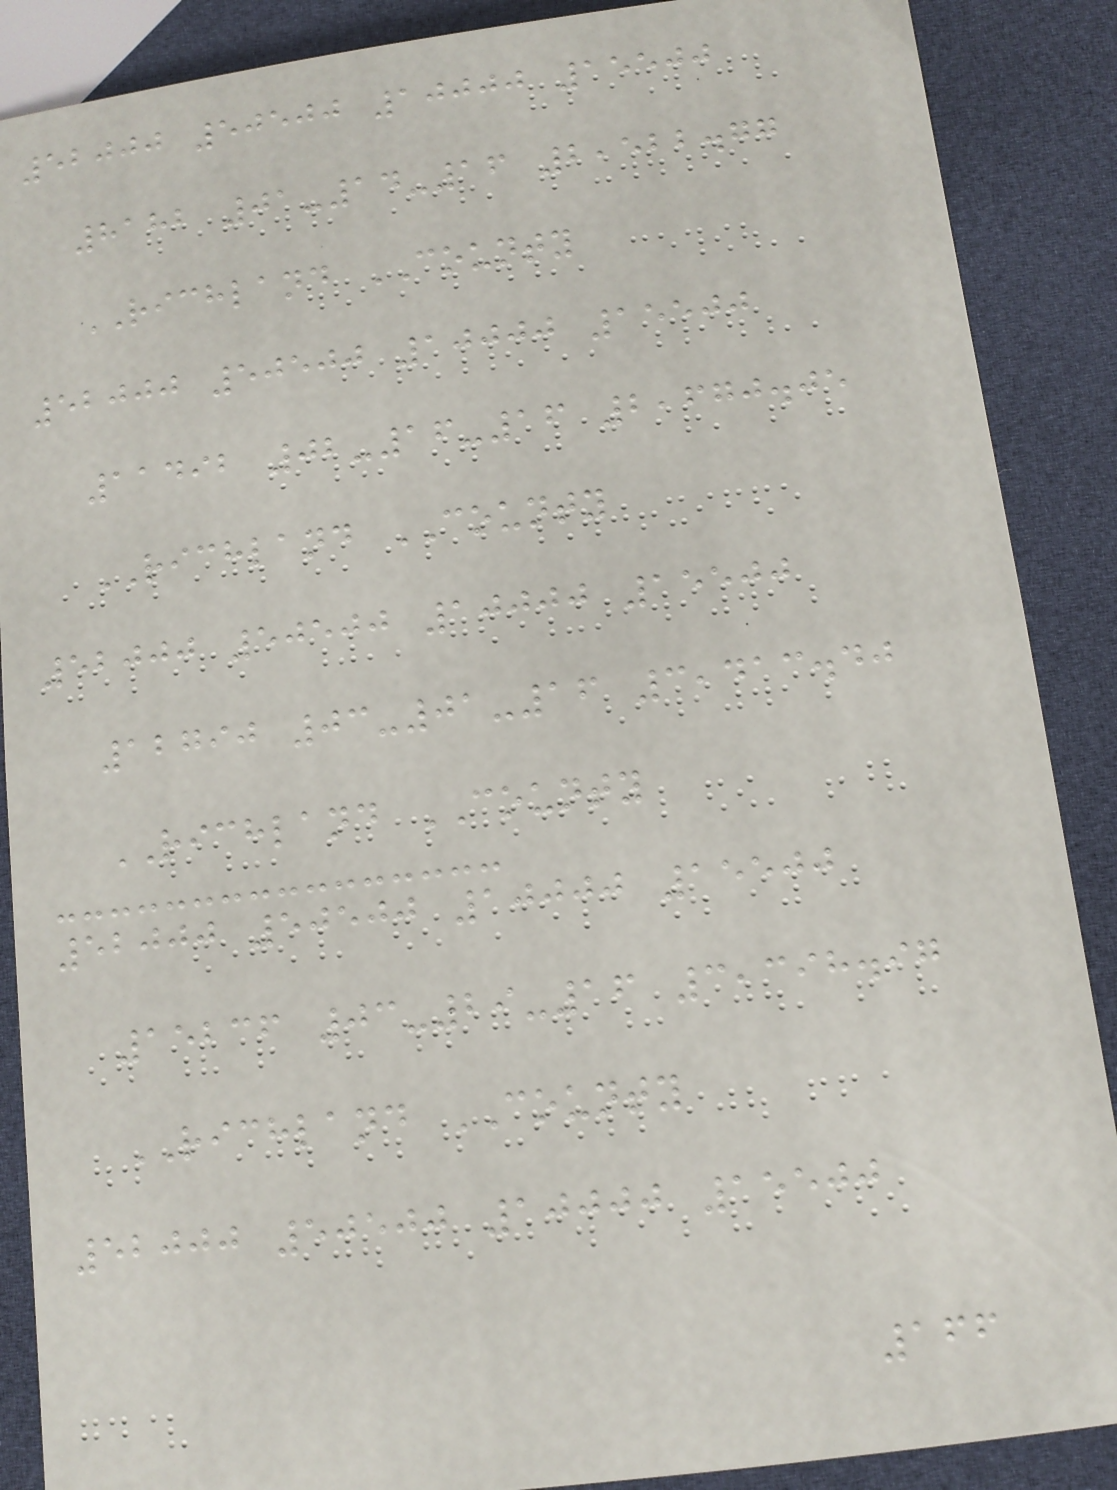52000 50500 10000 15500
8182 01-14-16 2,522.77
RICHLAND COUNTY
52000 50500 10000 15500
11492 02-16-16 2,670.05
RICHLAND COUNTY
52000 50500 10000 15500
12790 03-01-16 3,413.40
RICHLAND COUNTY
52000 50500 10000 15500
15236 03-29-16 3,398.97
RICHLAND COUNTY
52000 50500 10000 15500
166
